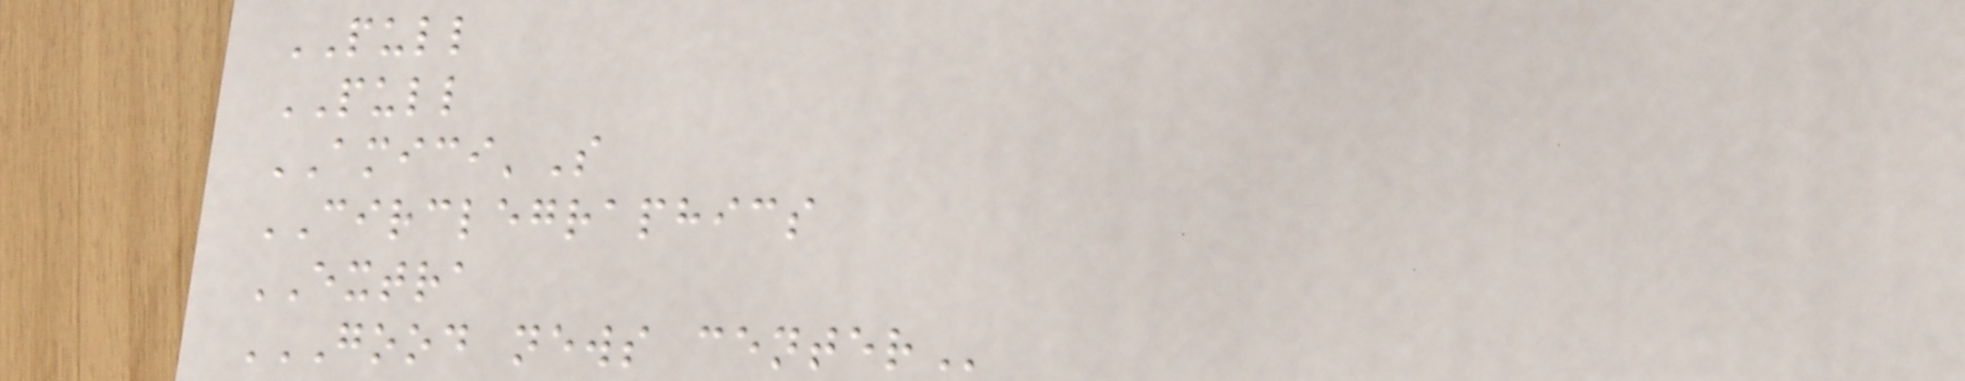PULL
PULL
AMICI'S
CIRCLEGRAPHICS
EXTRA
GOOD NEWS CENTER
